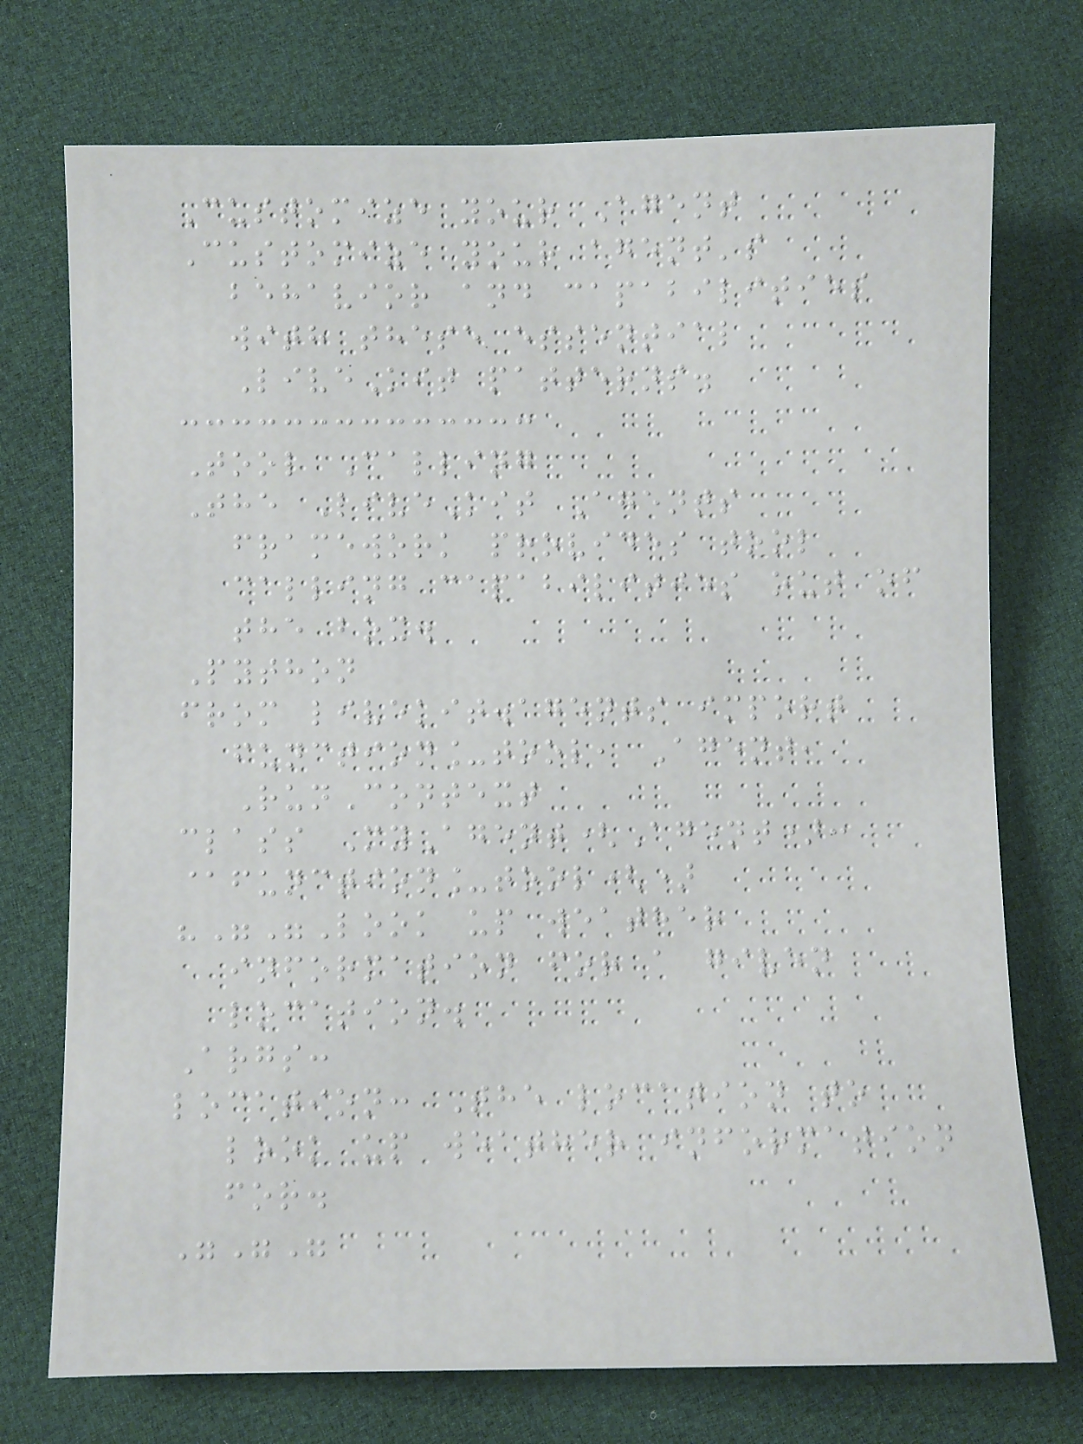Customize your Agent
Customize your agent's
behavior and capabilities
with these essential
LiveKit patterns.
Tool Calling
The LiveKit Agents
framework provides tool
calling capabilities out of
the box.
Python
from livekit.agents import
function_tool, Agent,
RunContext
class MyAgent(Agent):
@function_tool()
"""Look up weather
information for a given
location.
Args:
location: The location to
look up weather information
for.
"""
